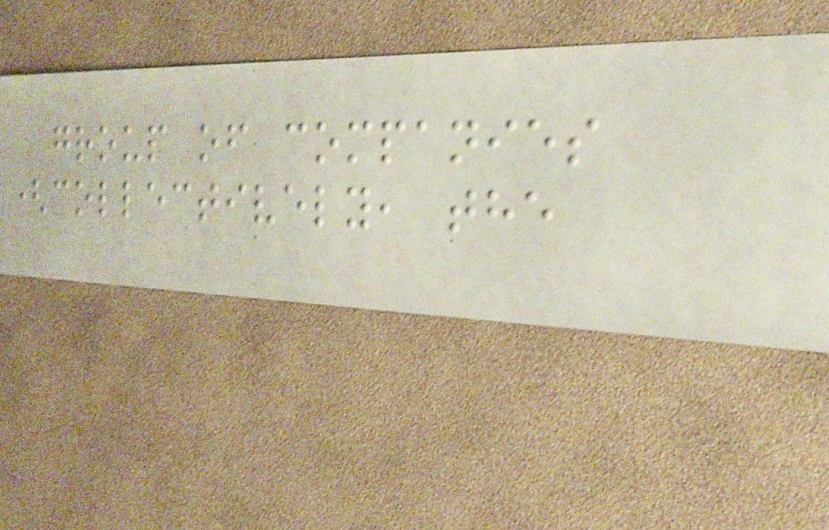group of companies
(collectively, the
